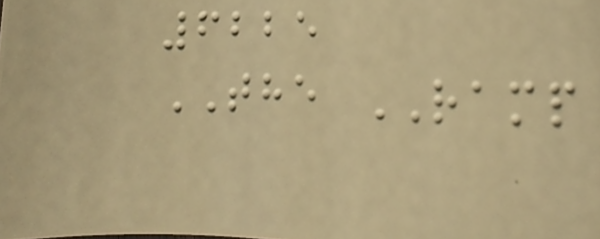6225
THE RAMP
